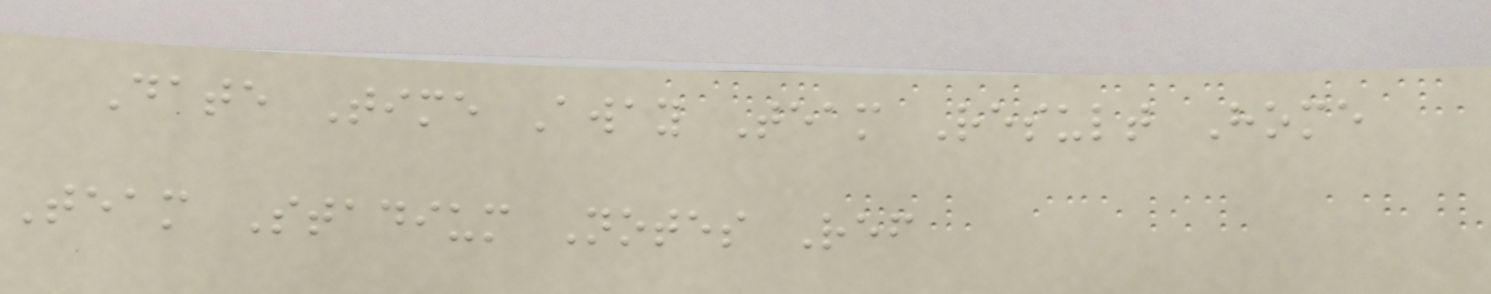Date Time Away Team Result Home
Team Stadium Notes Ref
